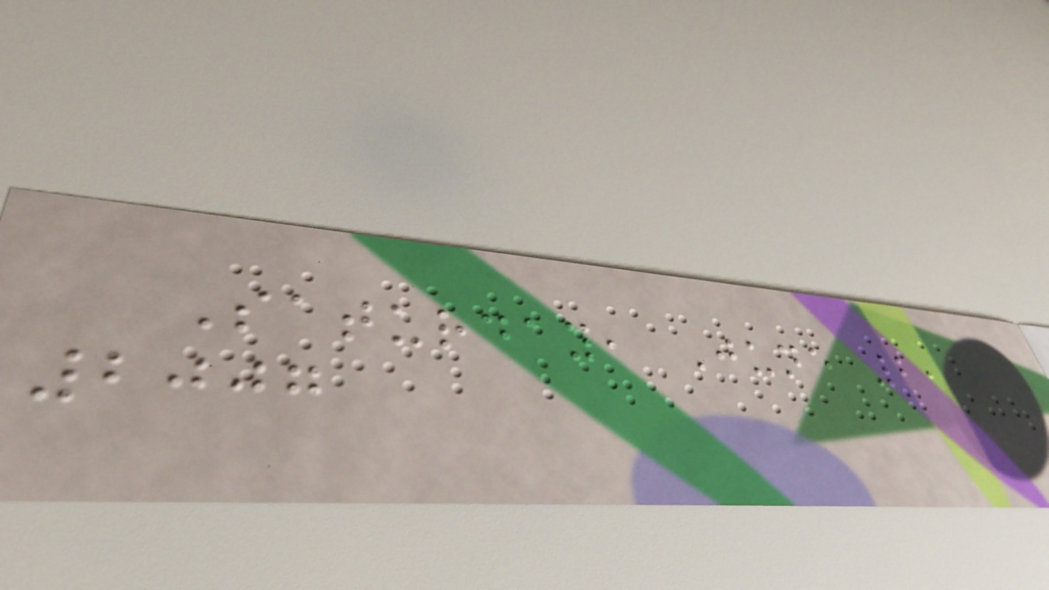Saturday, June 2,
2007
